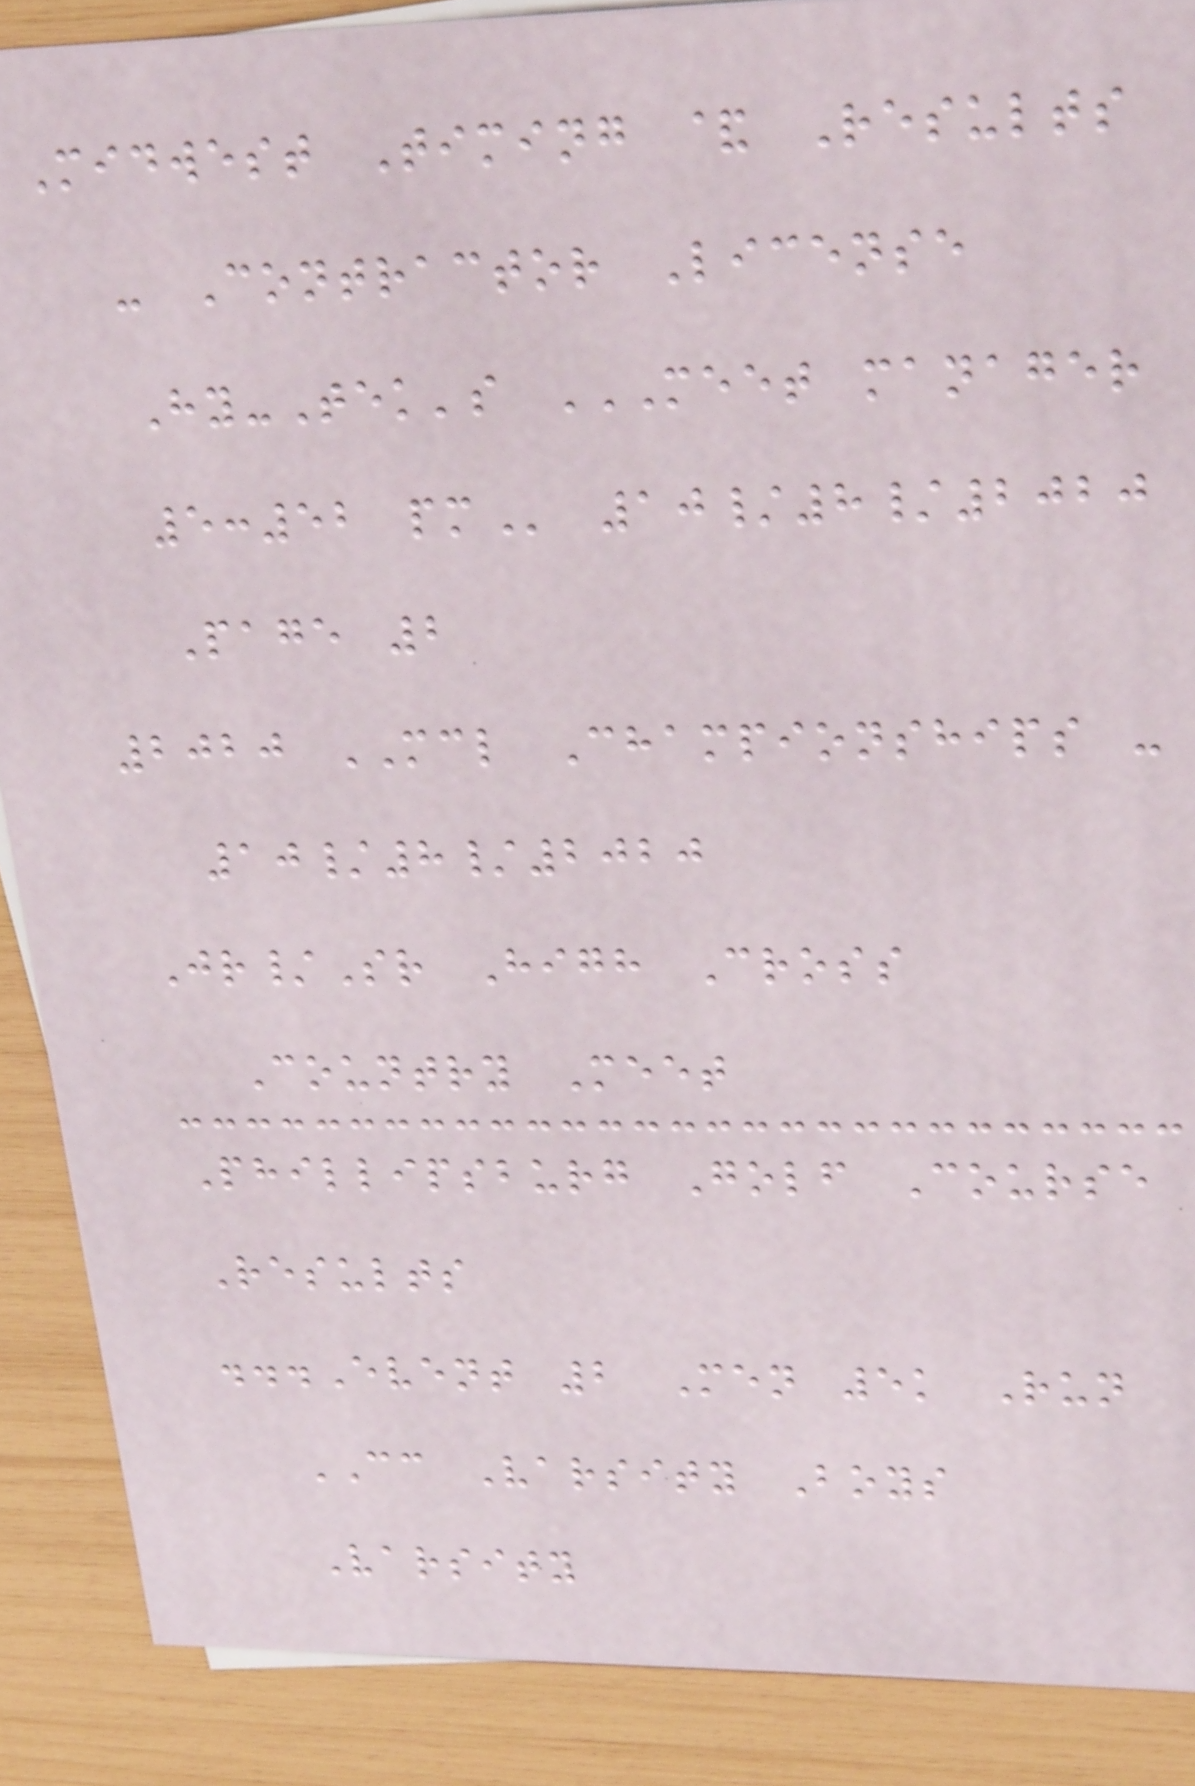Midwest Timing & Results
- Contractor License
Hy-Tek's MEET MANAGER
5:52 PM 10/8/2020
Page 2
2020 MCL Championships -
10/8/2020
Jr/Sr High Cross
Country Meet
Phillipsburg Golf Course
Results
...Event 2 Men 5k Run
CC Varsity Boys
Varsity
